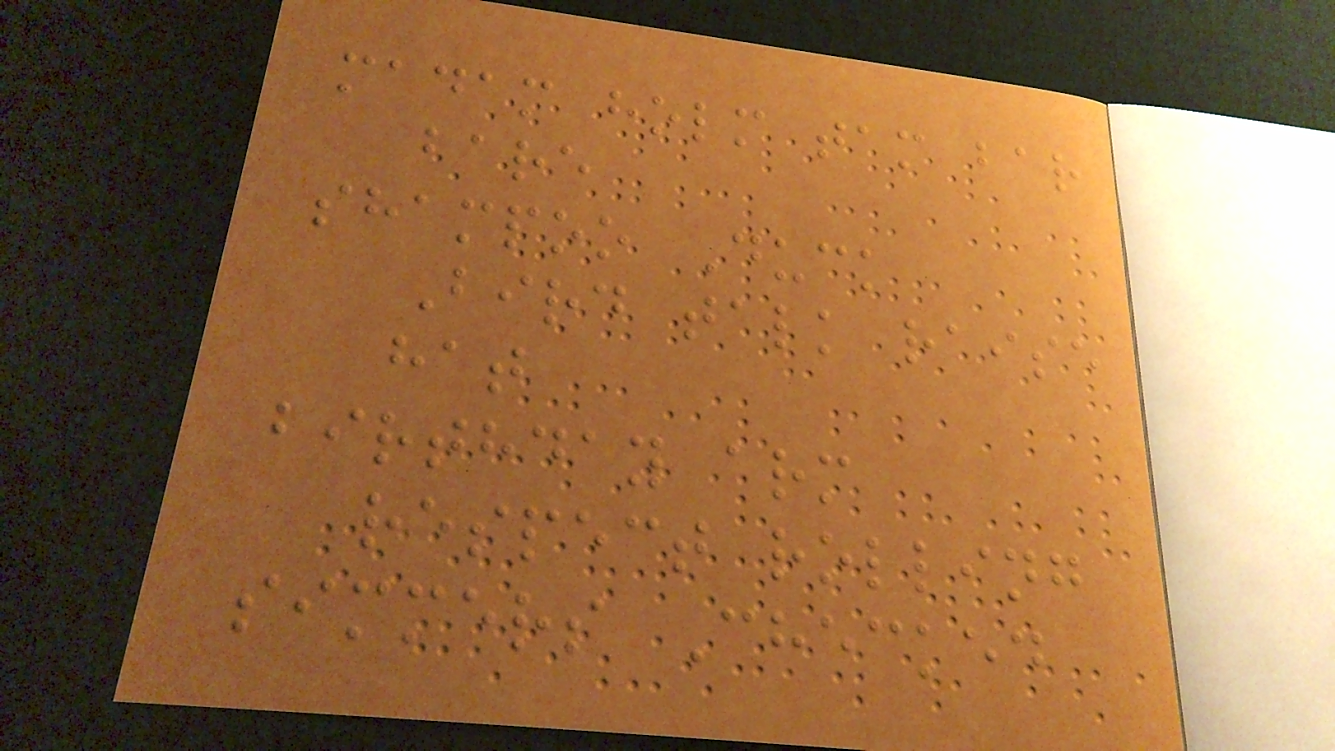madam holm tam bar
bare
shampoo Duck
Bird talk raise
hat
birthday arm
respect rolling
simmers Checked
